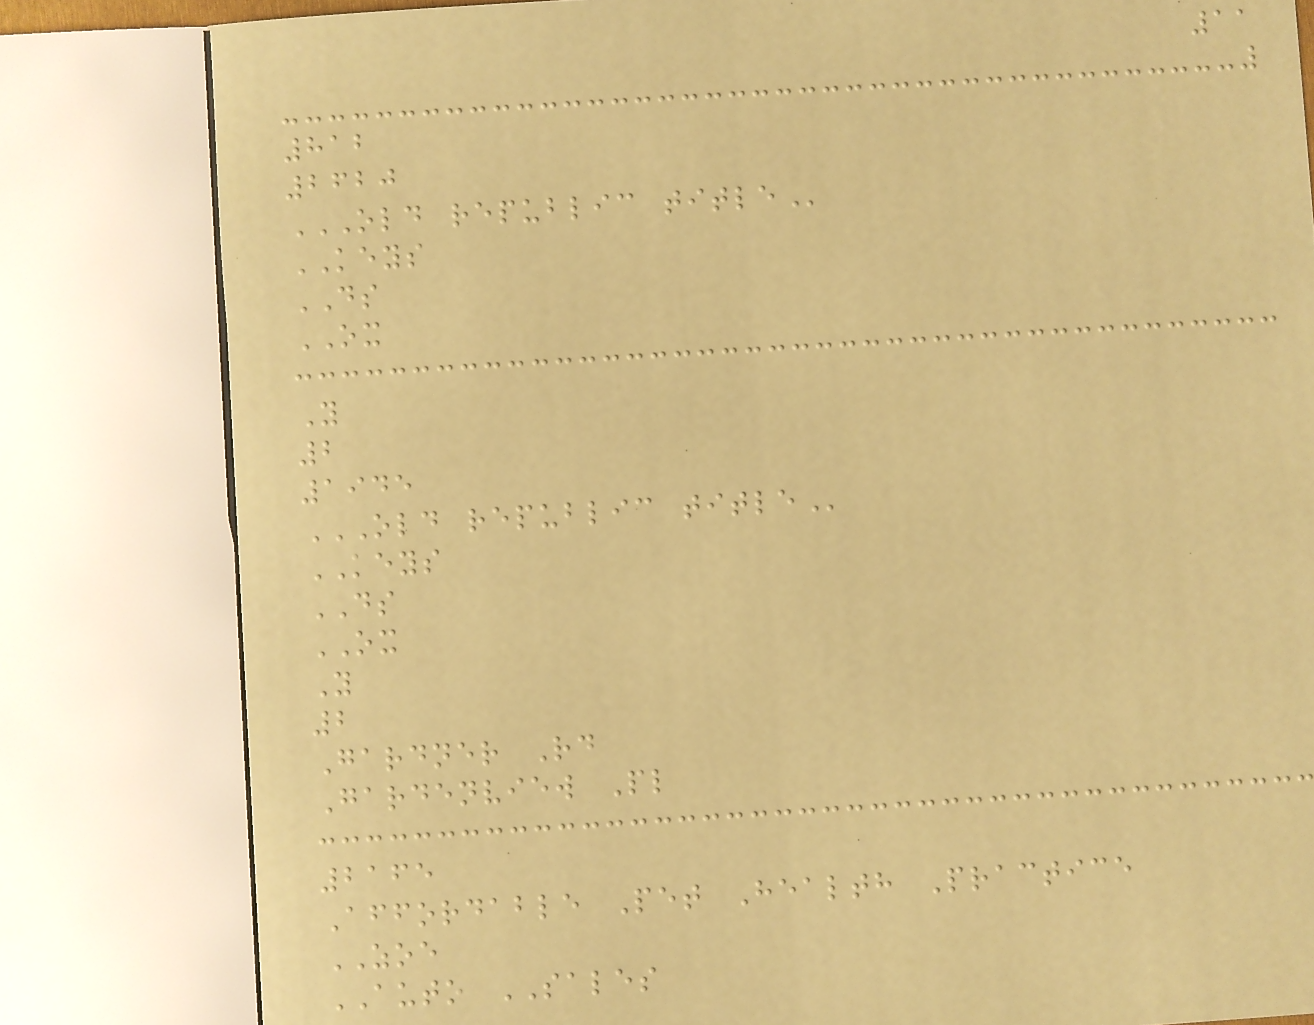11
812
2620
OLD REPUBLIC TITLE
KEYS
DS
OX
Y
2
1945
OLD REPUBLIC TITLE
KEYS
DS
OX
Y
2
Gardner Rd
Gardenview Pl
2165
Affordable Pet Health Practice
ZOE
AUTO SALES
